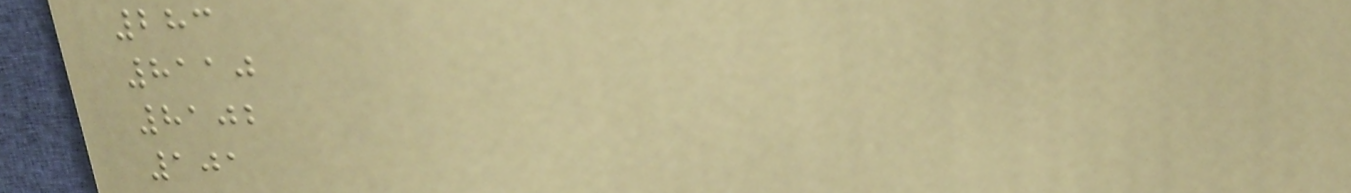283
8110
8102
101
